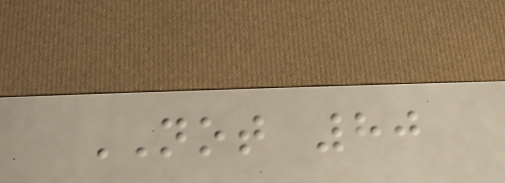NOT 80
